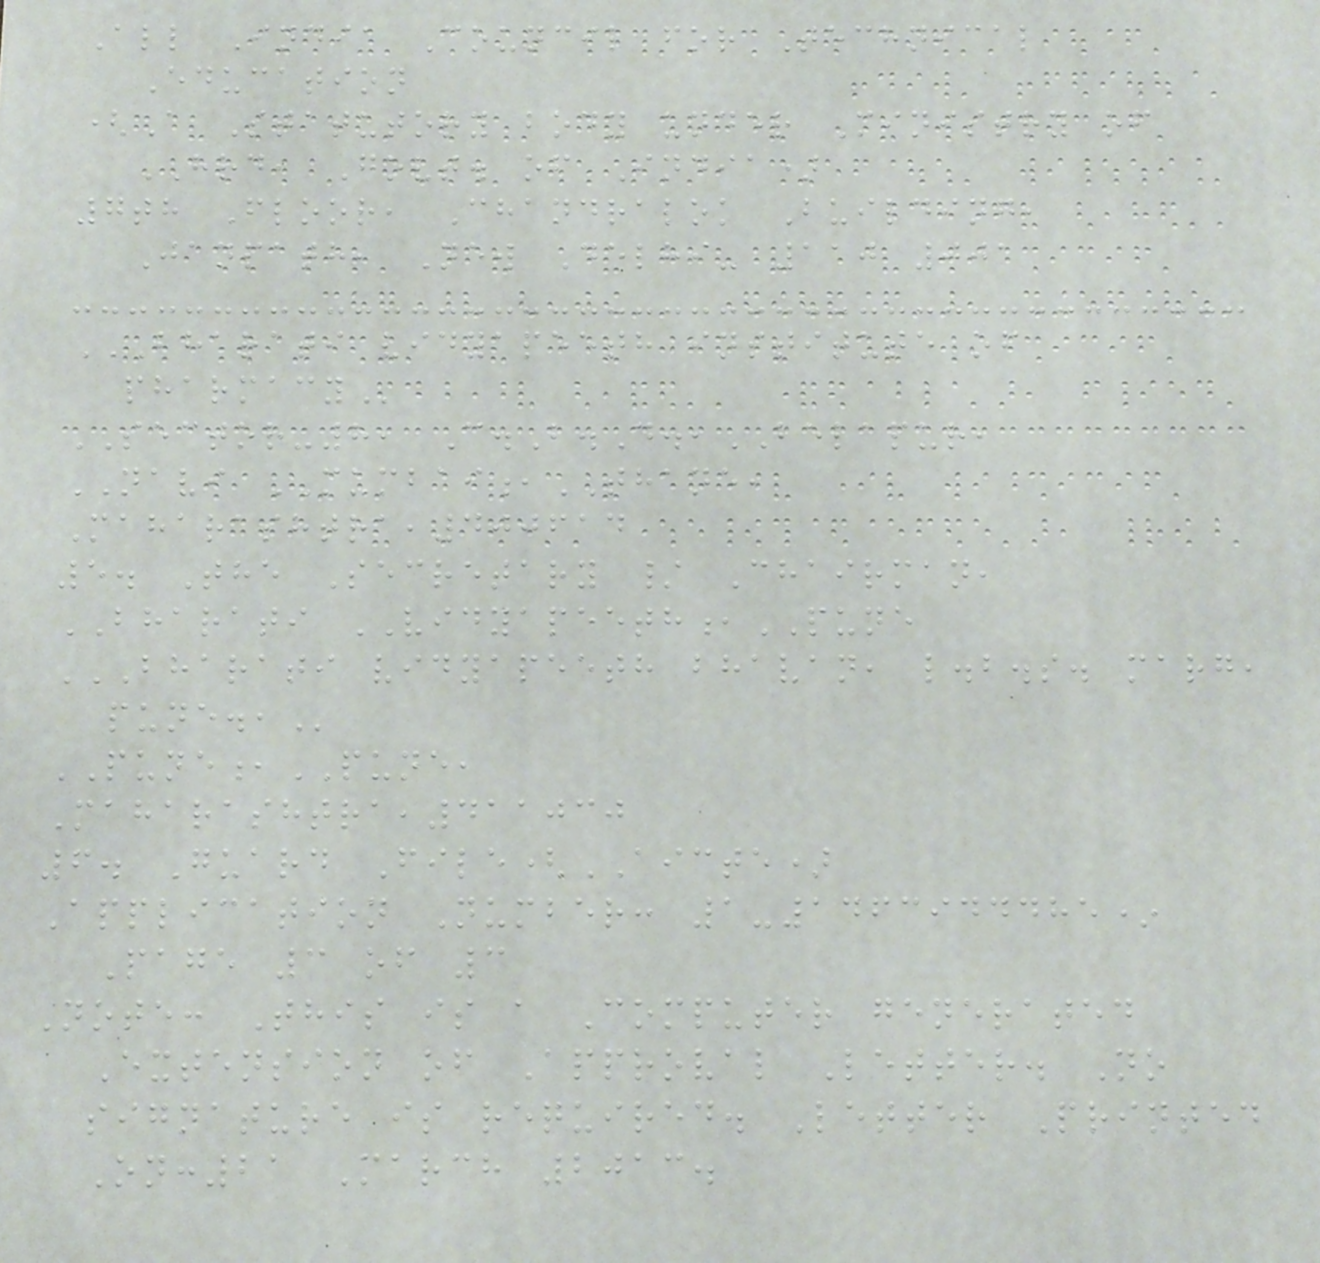All India Council for Technical
Education
(A Statutory body under Ministry of
HRD, Govt. of India)
7th Floor, Chandralok Building,
Janpath, New Delhi- 110 001
BHARATI VIDYAPEETH INSTITUTE OF
PHARMACY
SECTOR-8, C.B.D.,BELAPUR,
NAVI MUMBAI,THANE,
Maharashtra,400614
5. The Secretary / Chairman,
BHARATI VIDYAPEETH,PUNE
BHARATI VIDYAPEETH BHAVAN, L.B.S. MARG,
PUNE.,
PUNE,PUNE,
Maharashtra,411030
6. Guard File(AICTE)
Application Number: 1-1463944485*
Page 3 of 3
Note: This is a Computer generated
Extension of Approval Letter. No
signature is required. Letter Printed
On:21 March 2013.
